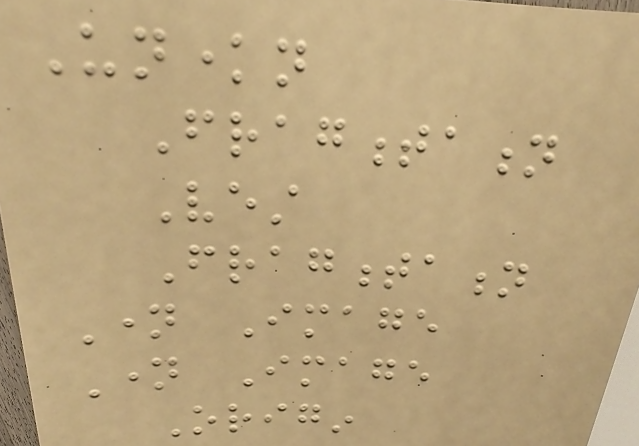Unknown
Fragmentation
Vest
Fragmentation
Name Image
Name Image
Origin
